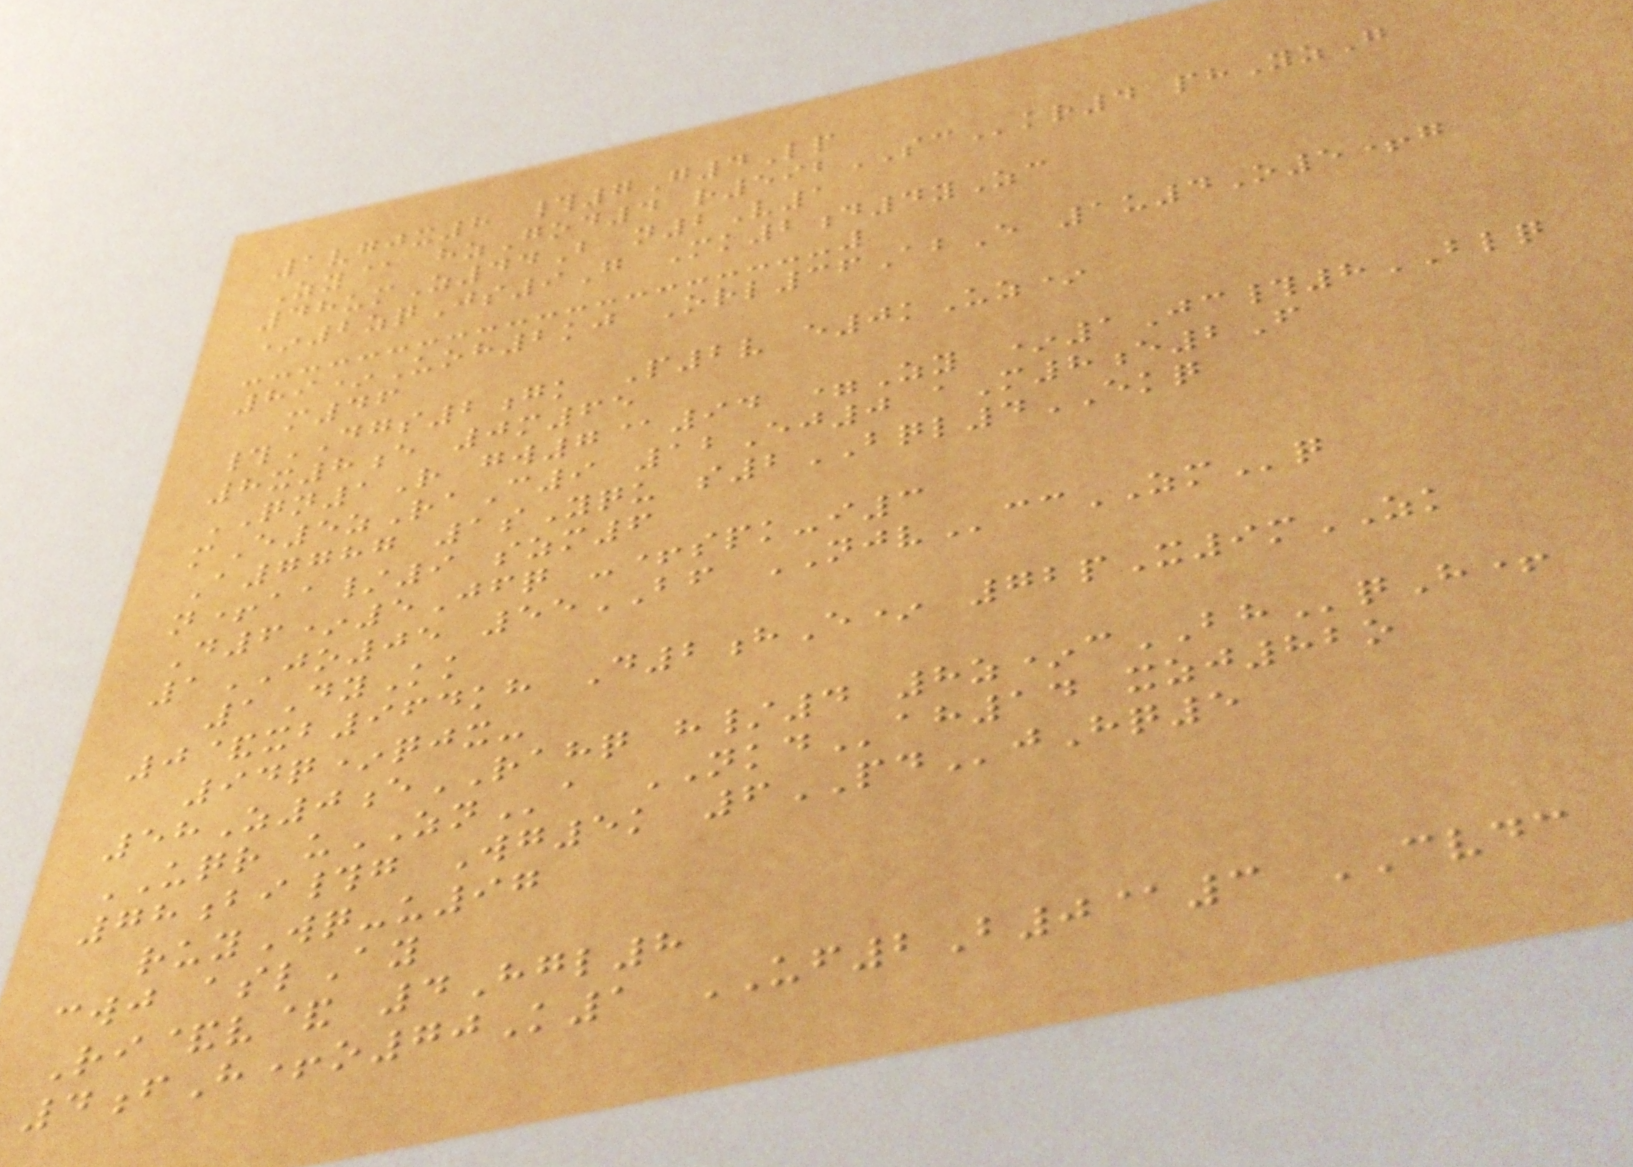1vgjx8 #7G4Lp
Zy@ hzGod4 r592SCkr4 phYzG
48umZ44B n2V1
*2zqJs9G Mk2d4yZc
89*Uoh2kj Orl36AbE 1u4O5+g
m46
#DGS2gk P2v e0kUz*
8x8e 0m65
QN1R gw7@94 =Zy *1Jc#8BLQ
mE5zRaC9 12Ej0 aM8e2F
A7787 1sYqu s2BQL4EKQ
n+aa/9 szm6
D6*5Jfq -+spk-i3
1JO05 55BF NJVccZMq
1DyKk
0&xb964kh D2hE* 72pX9mZK
94q*qjx-
58Z0eRAHQ h/4 8z*cBHqH+
UQR uZNa NKDah14 xzj82o
78bi#g Wg5k 6PDjHq5
ruyWq-u97
cwj aslAy
Ri&v& 4Hgl8
4fH+o70K1 UF2B0@3 CVDC
